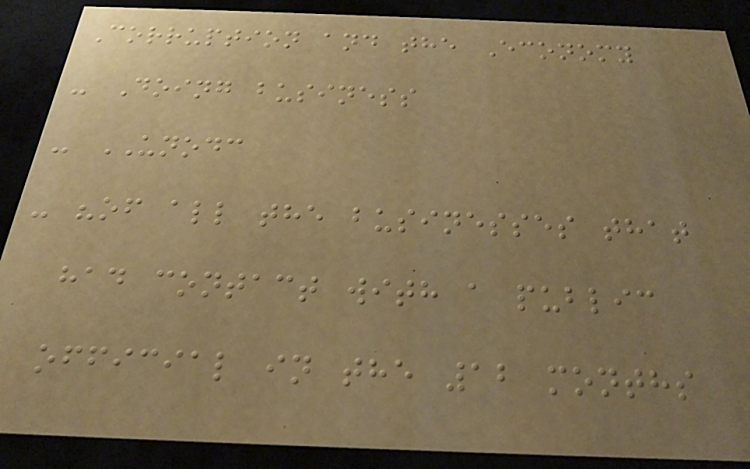Corruption and the Economy
- Doing business
- UNODC
- "of all the businesses that
had contact with a public
official in the 12 months
